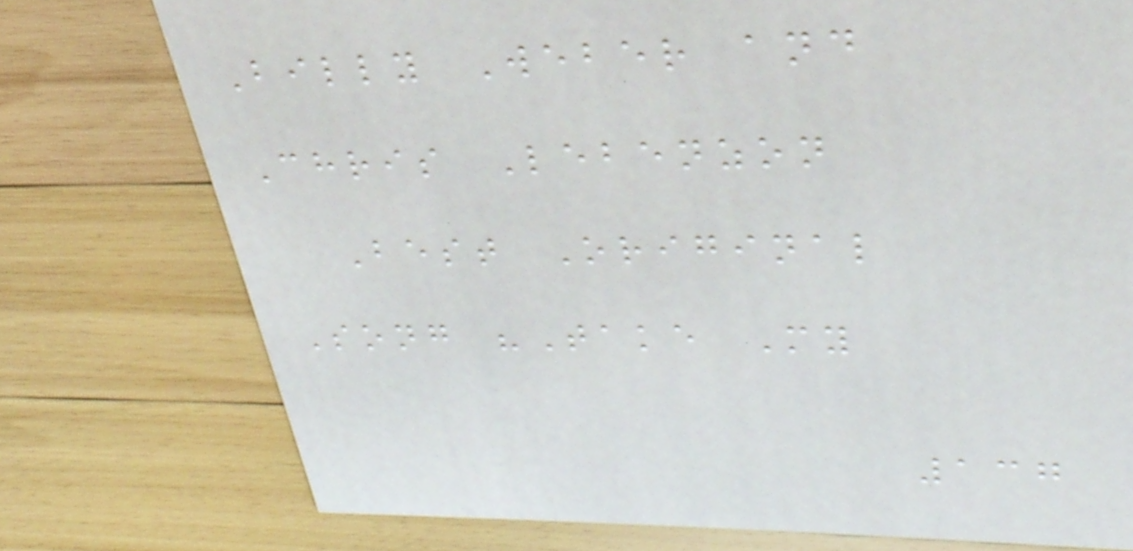Billy Weber and
Chris Lebenzon
Best Original
Song "Take My
137
